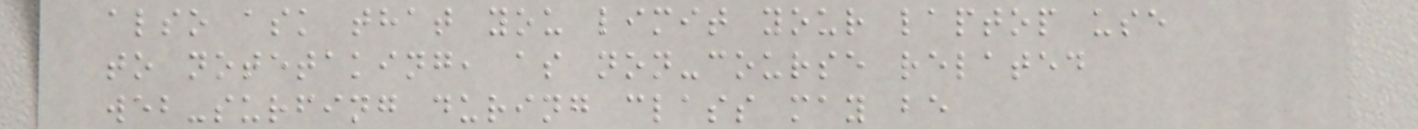also ask that you limit your laptop use
to notetaking, as non-course related
web-surfing during class may be
